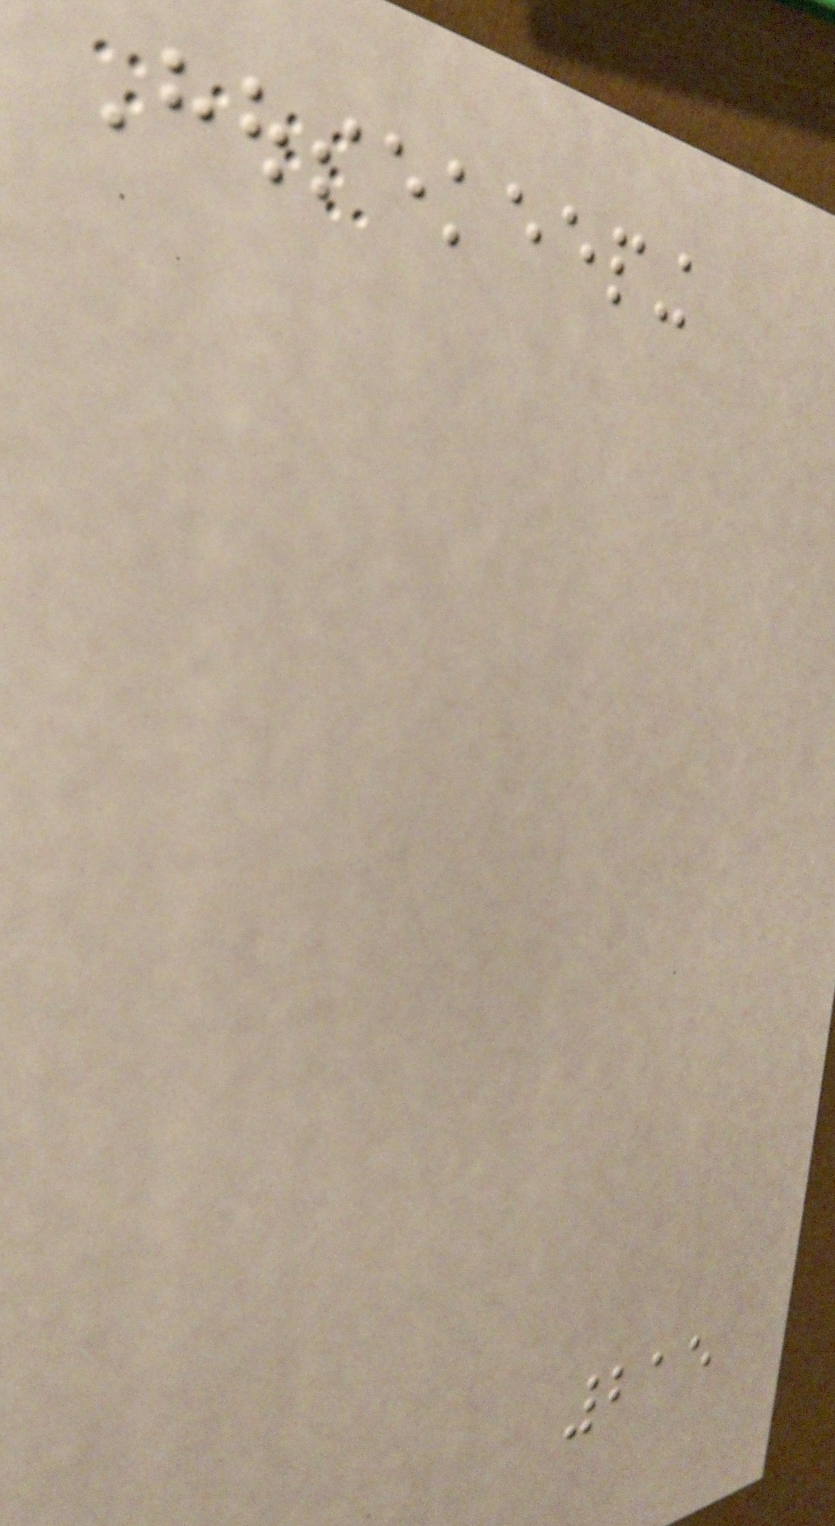Housekeeping
215
